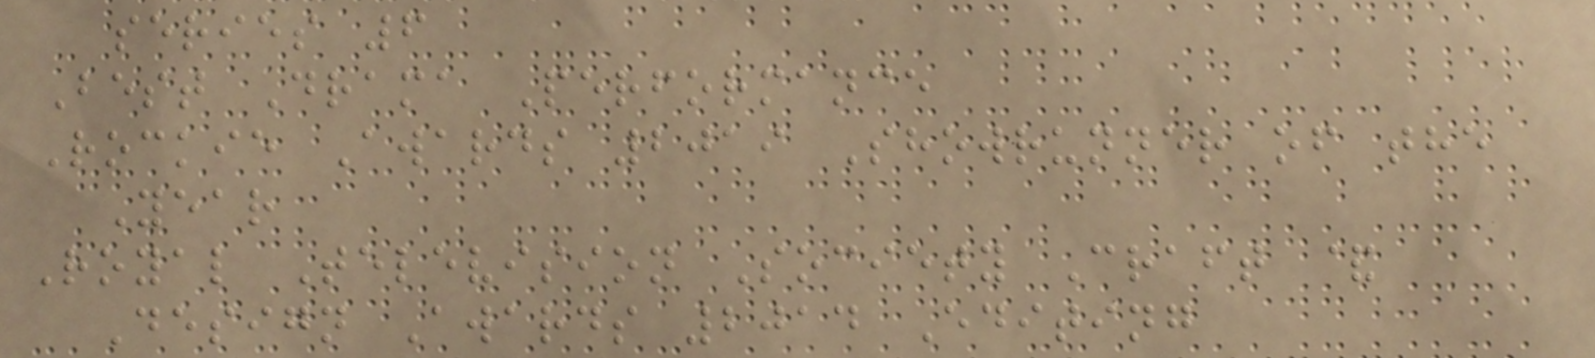series 6
Best Drama Performance
Rockie Awards 2019 Showrunner of the
Year
Royal Television Society Craft &
Design Awards 2014 Editing
